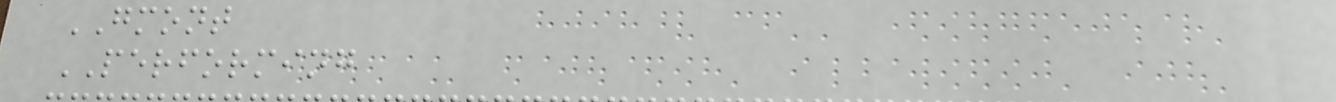GMONT
PERFORMING
